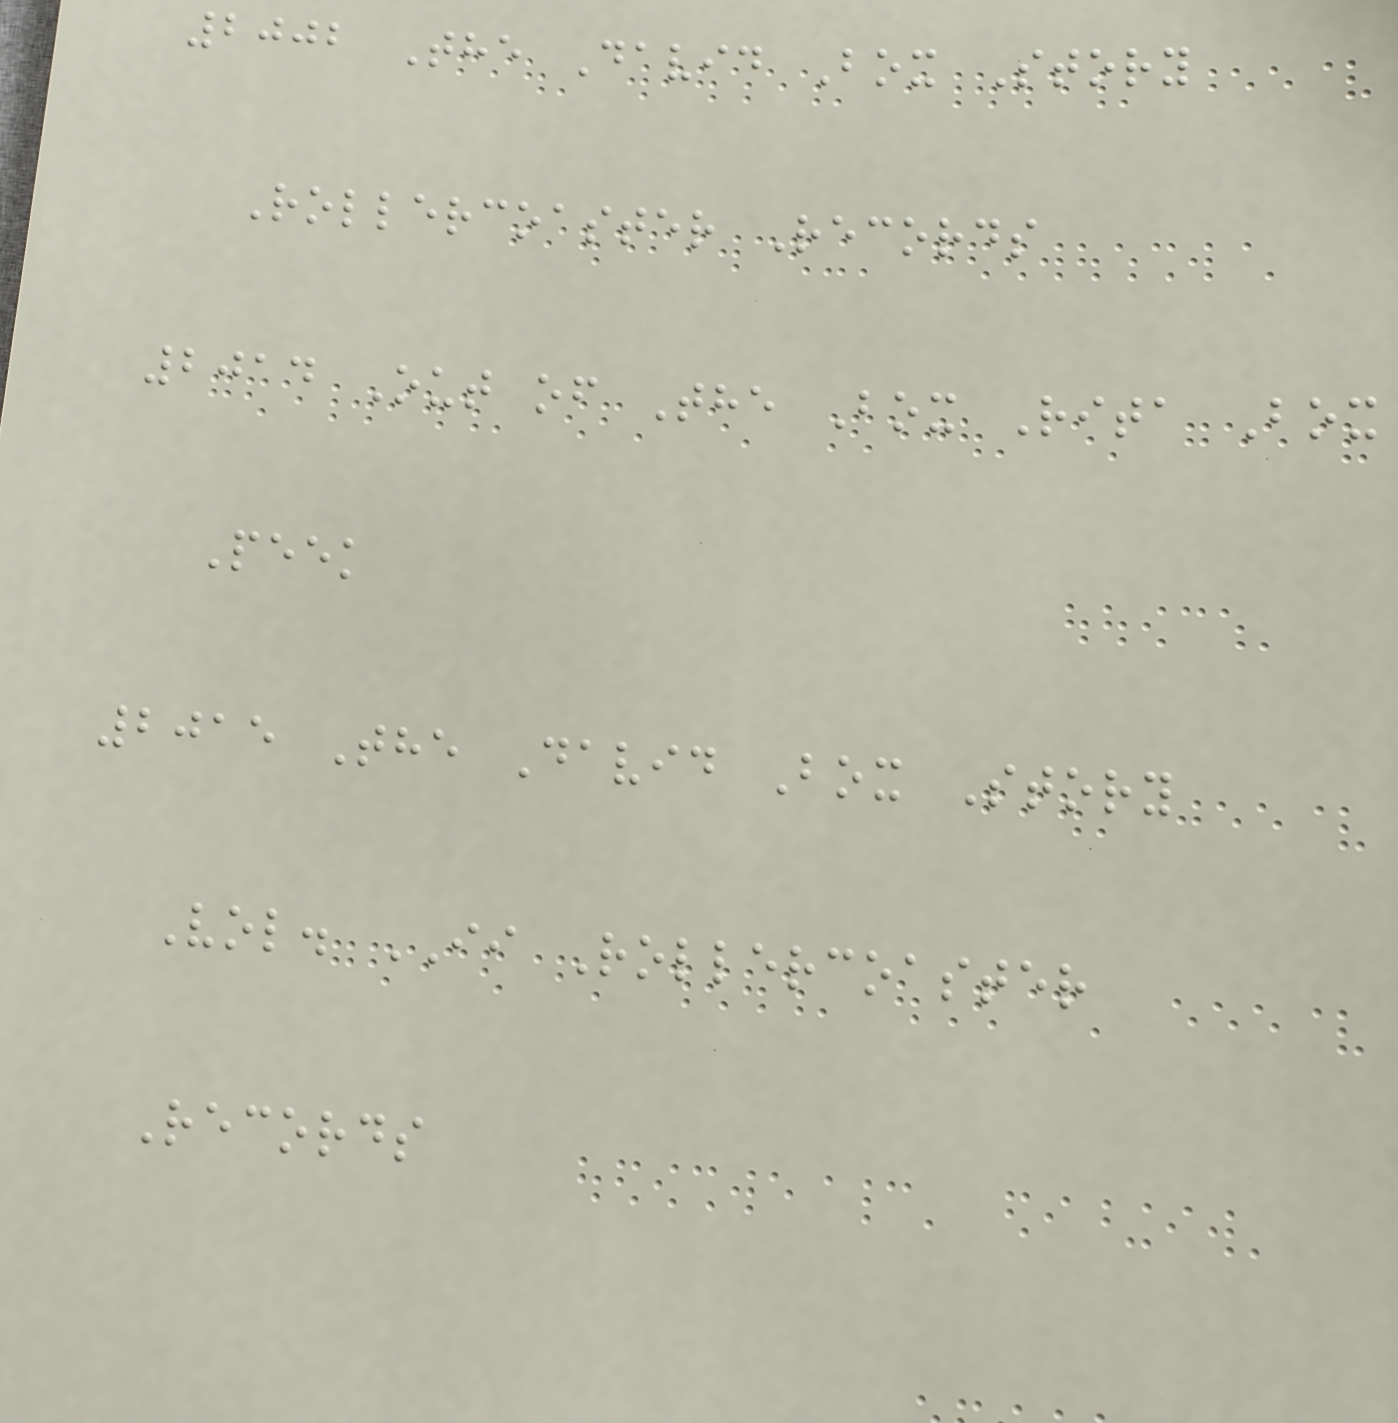2002 The David Box Story
Rollercoaster Records
2014 Out of The Box Rita Box
Peek
2015 The David Box Story
Vol. II Rollercoaster
Records
